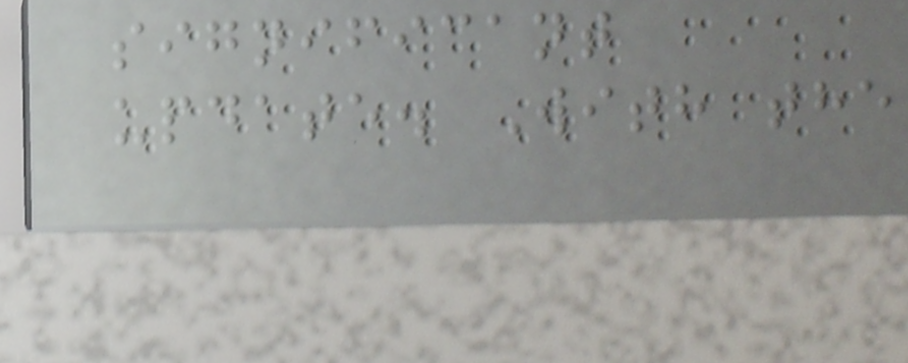significant
update. With the
